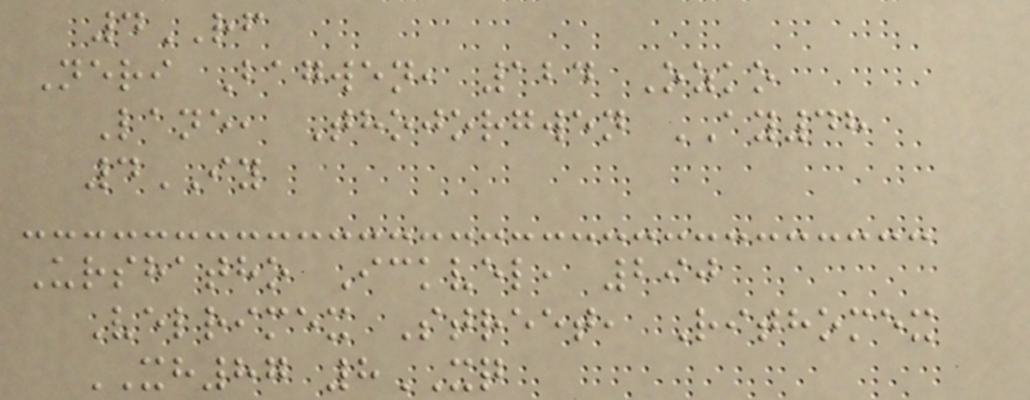4RF
Neri Bagwen, 124 Ozko
Lane, Thojorgwen AY48
4IY
Urshatho Ickvel, 290
Velrimex Street, Rithomex
XH87 8XQ
